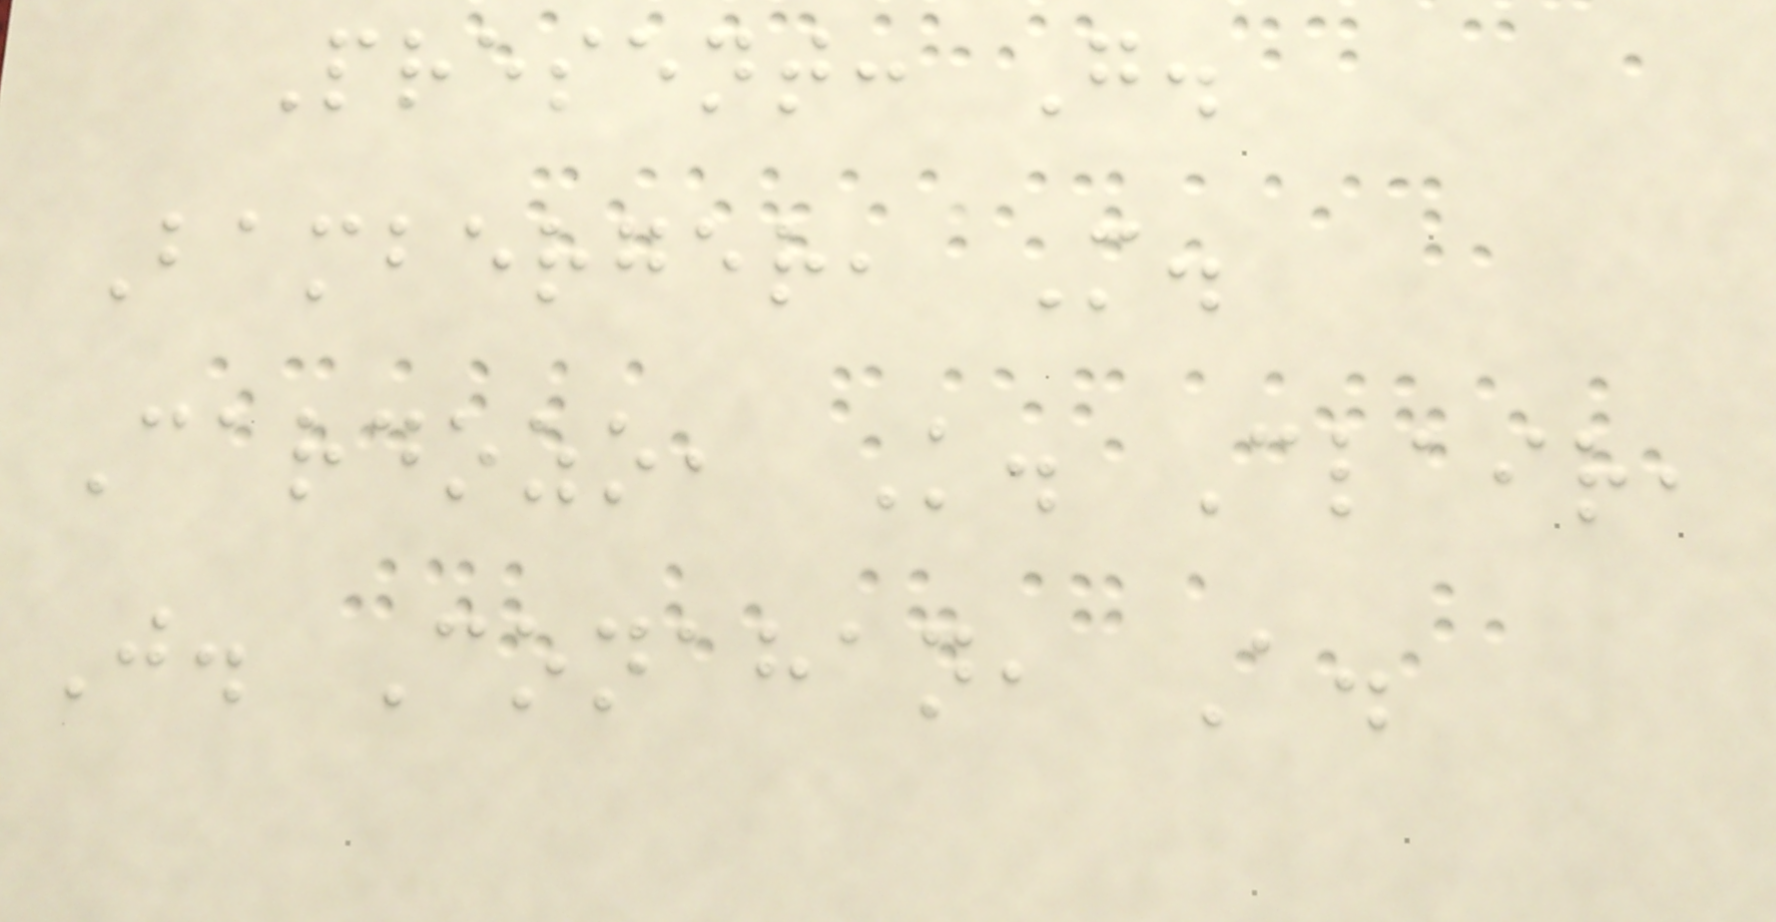Present: G.
Bamberger, M.
Cardozo, K. Clair,
J. Conahan, A.
